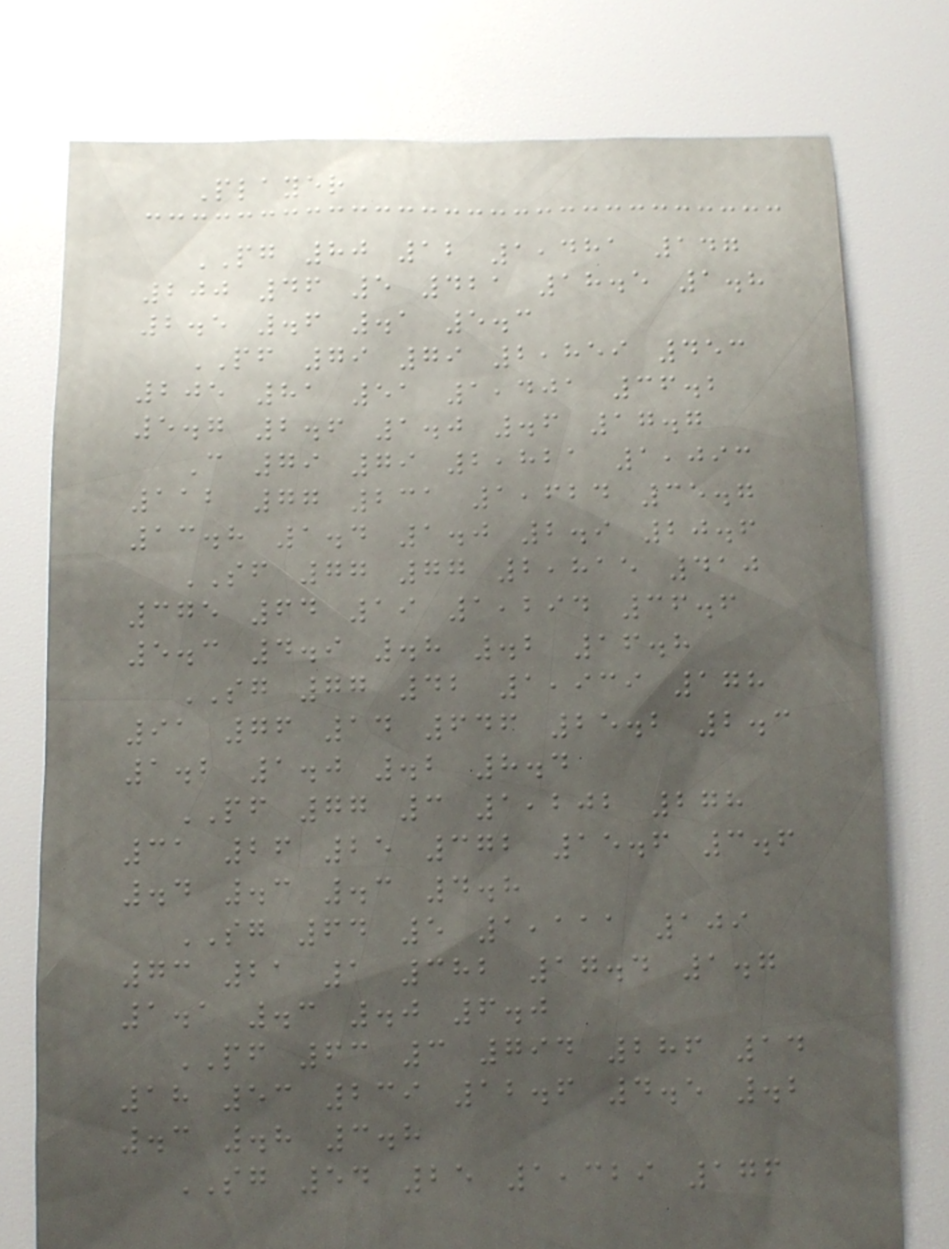Player
PG 80 12 1,481 147
200 46 5 421 18.5 1.8
2.5 .6 .1 5.3
PF 79 79 2,859 453
205 81 51 1,401 36.2
5.7 2.6 1.0 .6 17.7
C 79 79 2,821 1,093
112 77 231 1,624 35.7
13.8 1.4 1.0 2.9 20.6
SF 77 77 2,815 410
375 64 19 1,294 36.6
5.3 4.9 .8 .2 16.8
SG 77 42 1,939 178
91 76 14 646 25.2 2.3
1.2 1.0 .2 8.4
PF 77 3 1,202 278
31 26 25 372 15.6 3.6
.4 .3 .3 4.8
SG 64 5 1,111 109
73 21 1 382 17.4 1.7
1.1 .3 .0 6.0
PF 63 3 794 286 14
18 53 239 12.6 4.5 .2
.3 .8 3.8
SG 54 25 1,329 176
